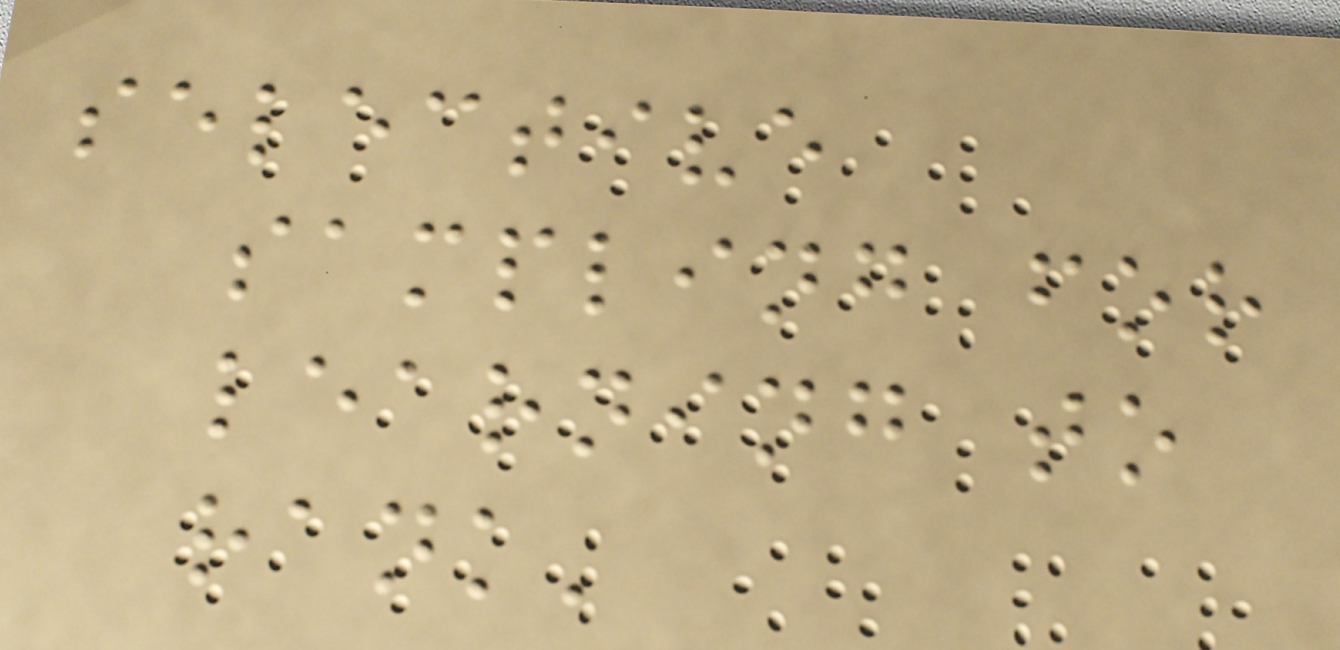selective
sampling for
learning to
rank'
